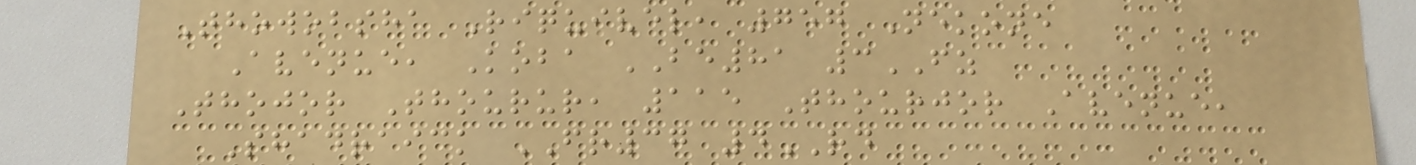Thowobsha Riquivel, 757 Nekone
Avenue, Koba BE81 3FZ
Thojor Thourur, 115 Thourjor Avenue,
Shadraick FR37 4RD
